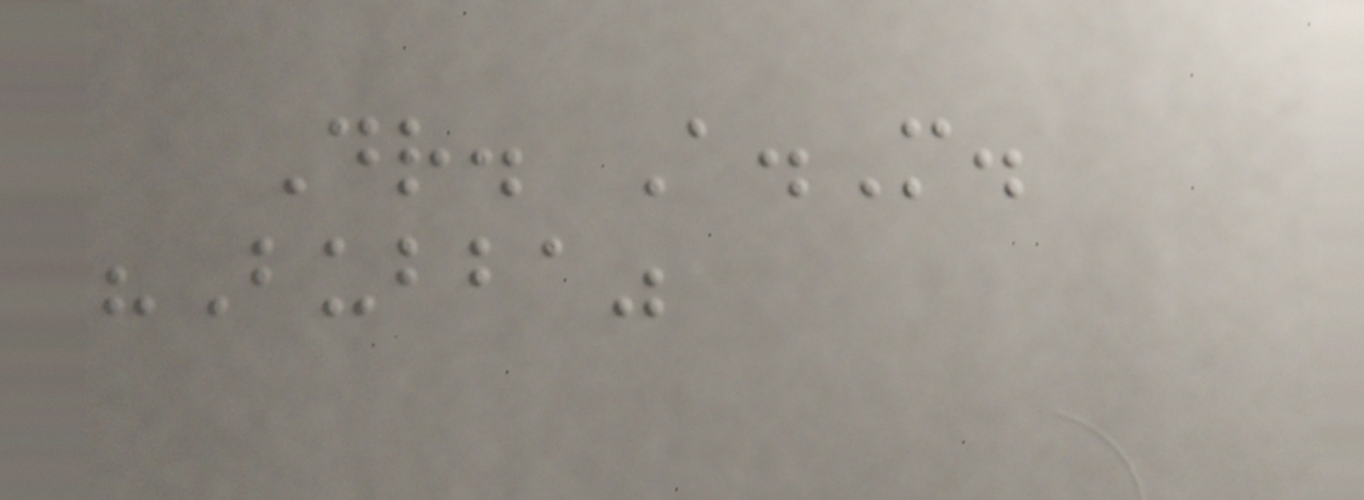Dr. A.M.
"Bubba"
